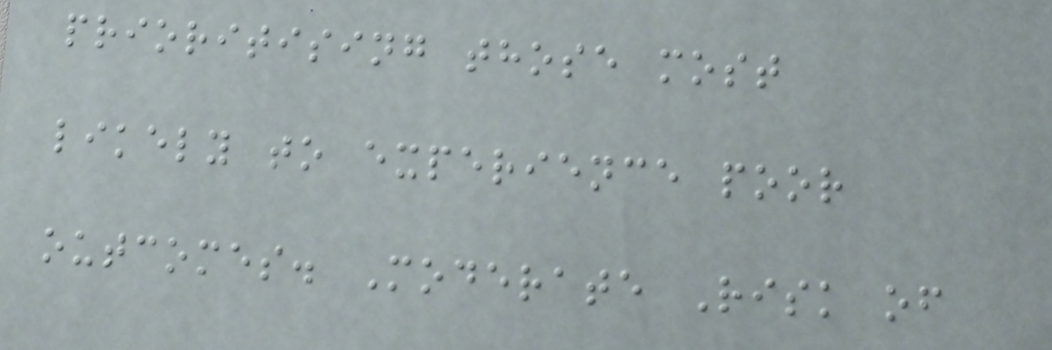prioritising those most
likely to experience poor
outcomes. Moderate Risk of
